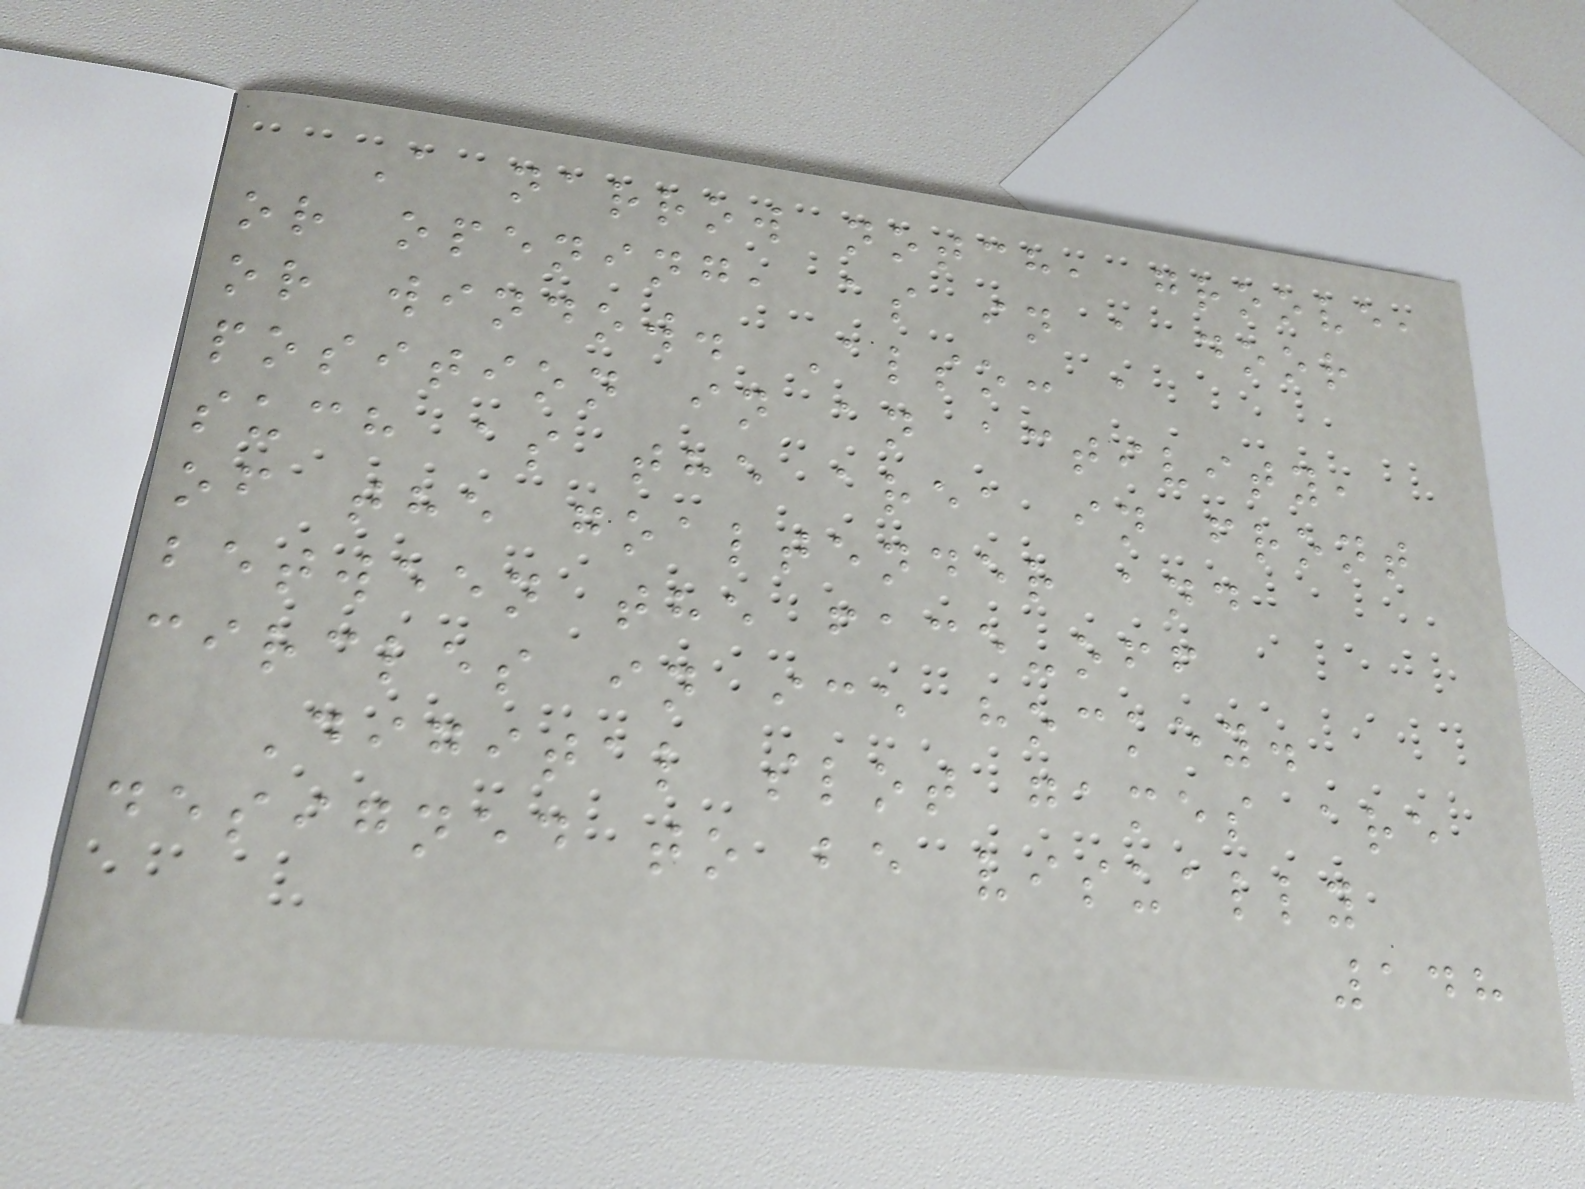A narrow notch, groove,
or opening, as in a door
or window. Also: a
position in an activity,
such as the area in front
of the goaltender and
between the face-off
circles in ice hockey.
Digital slot games are
designed to be visually
148
